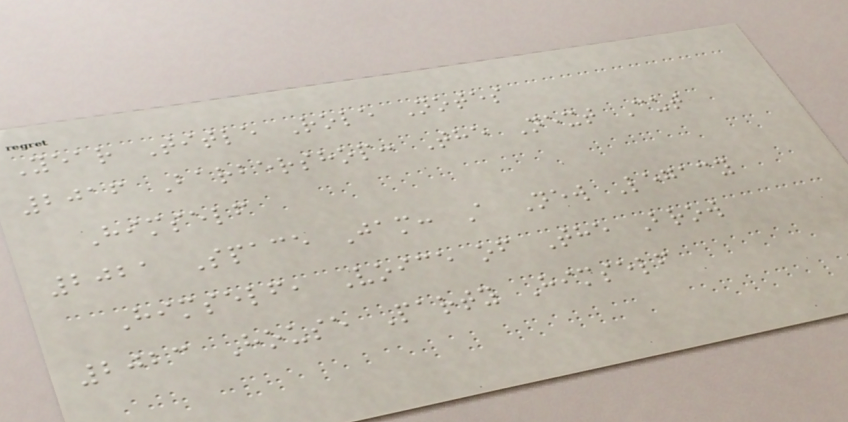Year Title Role Notes
2016 Barbershop: The Next Cut
Himself
2021 Space Jam: A New Legacy
Himself, Voice of The Brow
2023 House Party Himself
